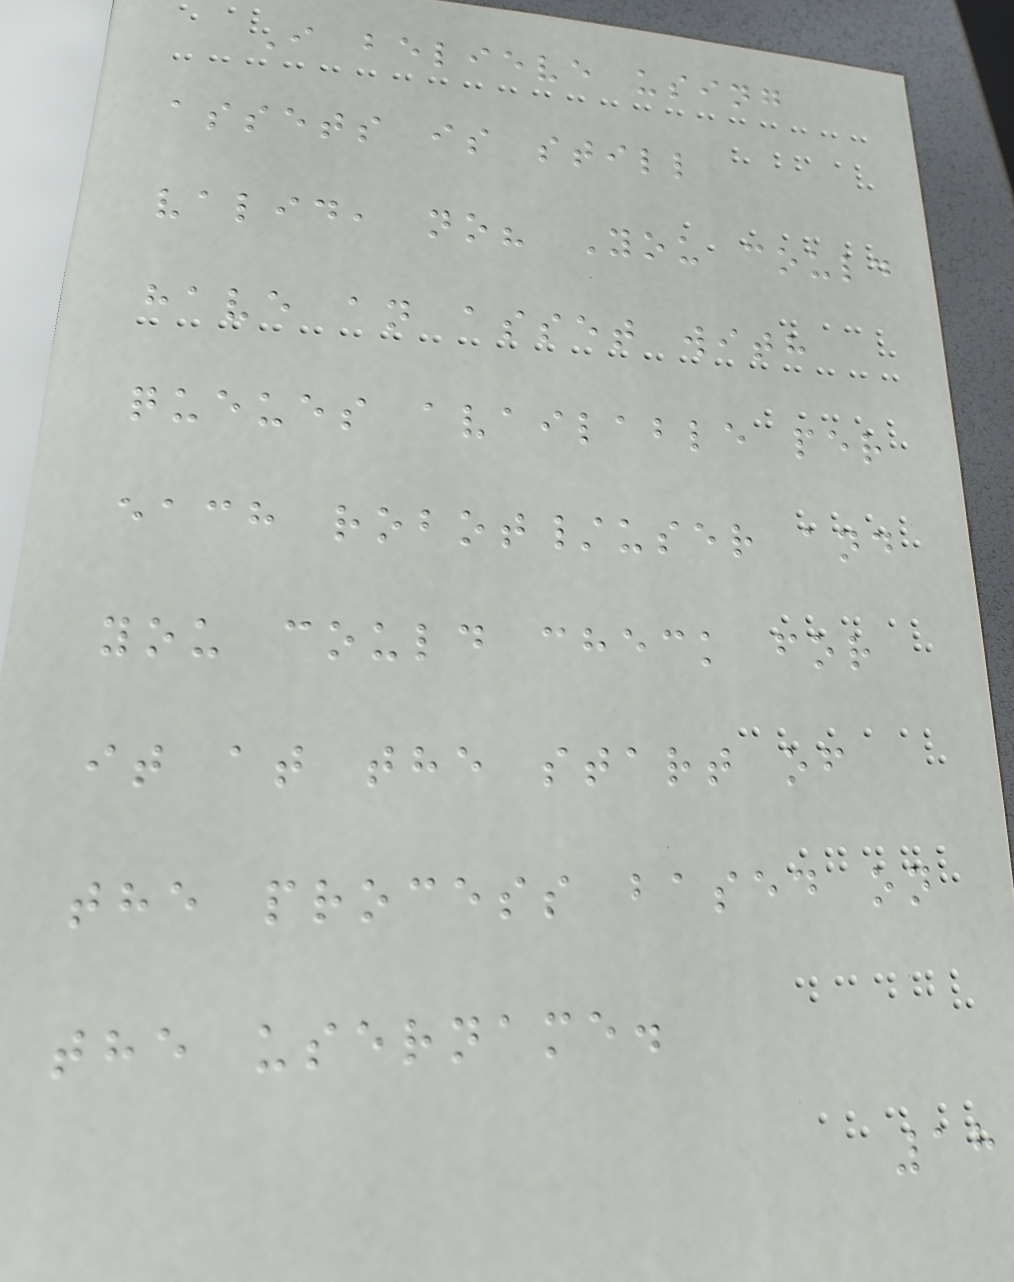I believe using
assets is still
valid, no? You could
have an asset with
queues available per
each robot/user and
you could check for
it at the start of
the process based on
the username.
18
